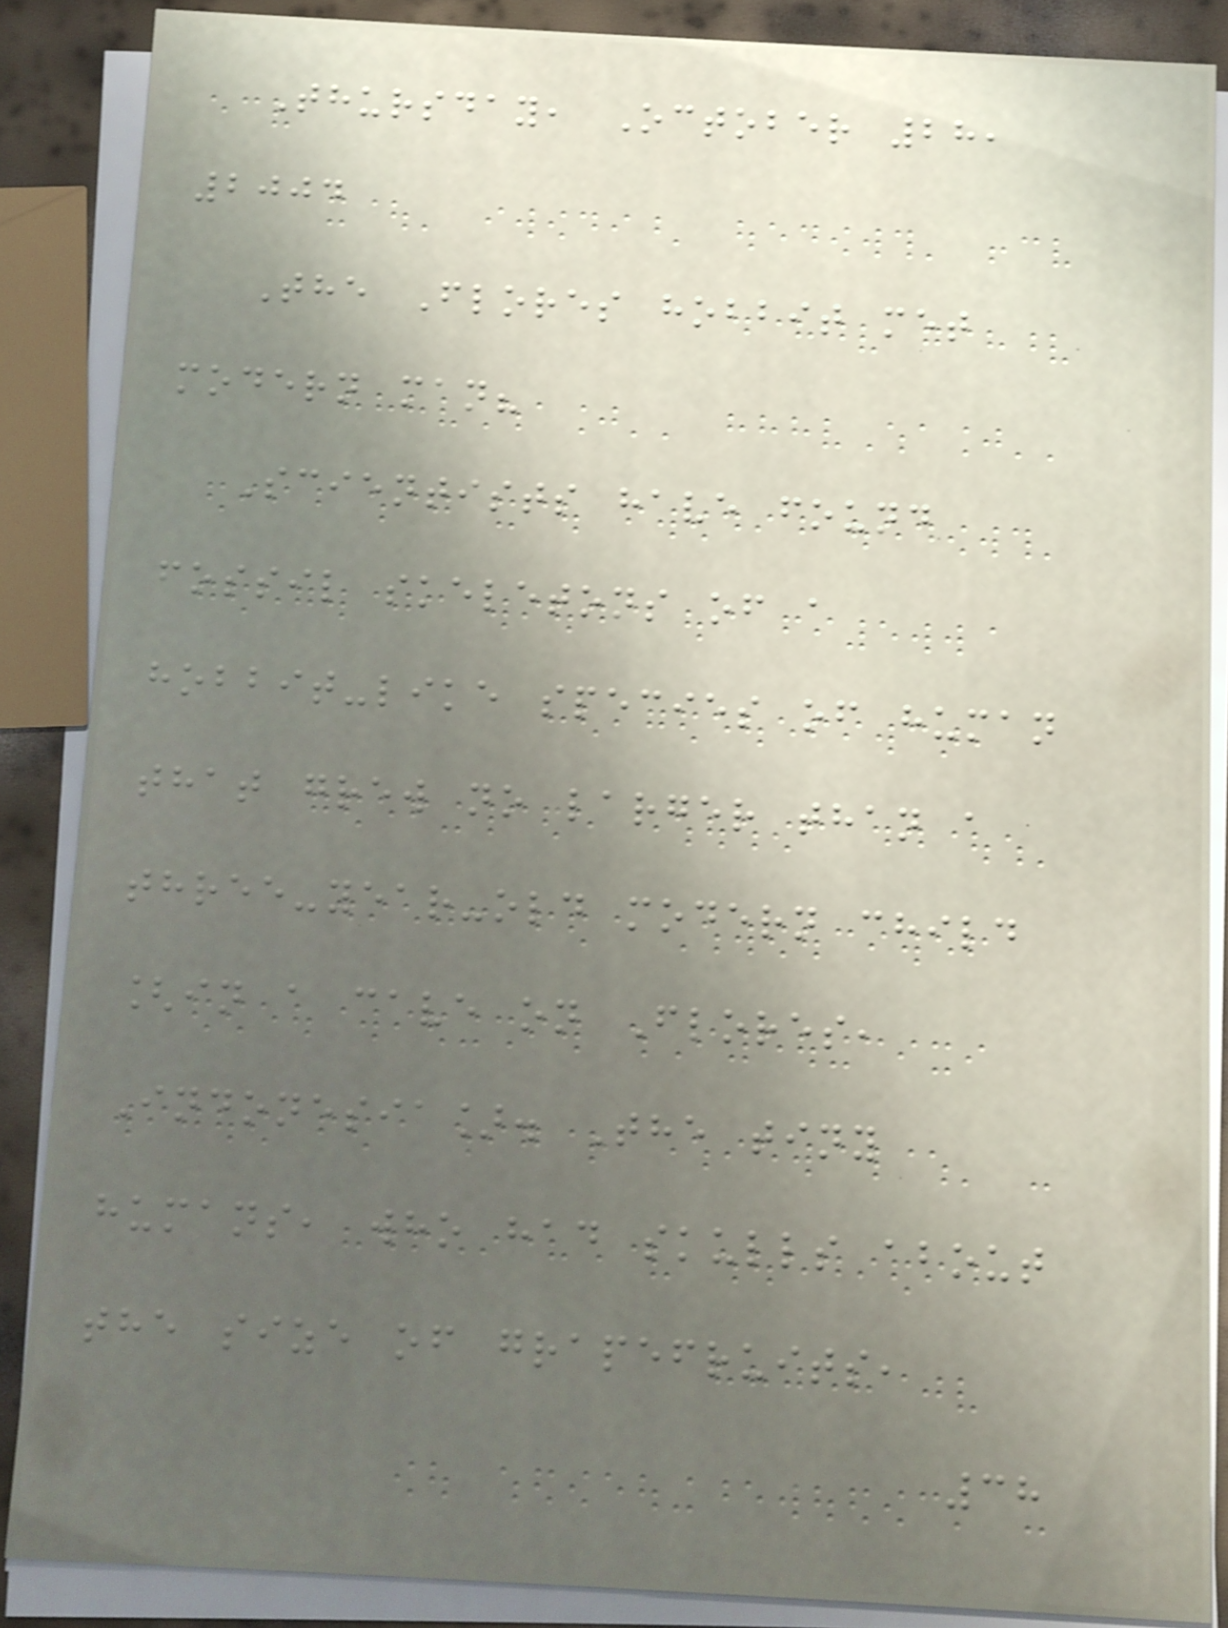Thursday, October 28,
2004
The Flores hobbit met
modern man?
Scientists have found
fossil skeletons of a
hobbit-like species of human
that grew no larger than a
three-year-old modern child
[in a cave on Flores,
Indonesia]. The tiny
humans, who had skulls about
the size of grapefruits,
38
